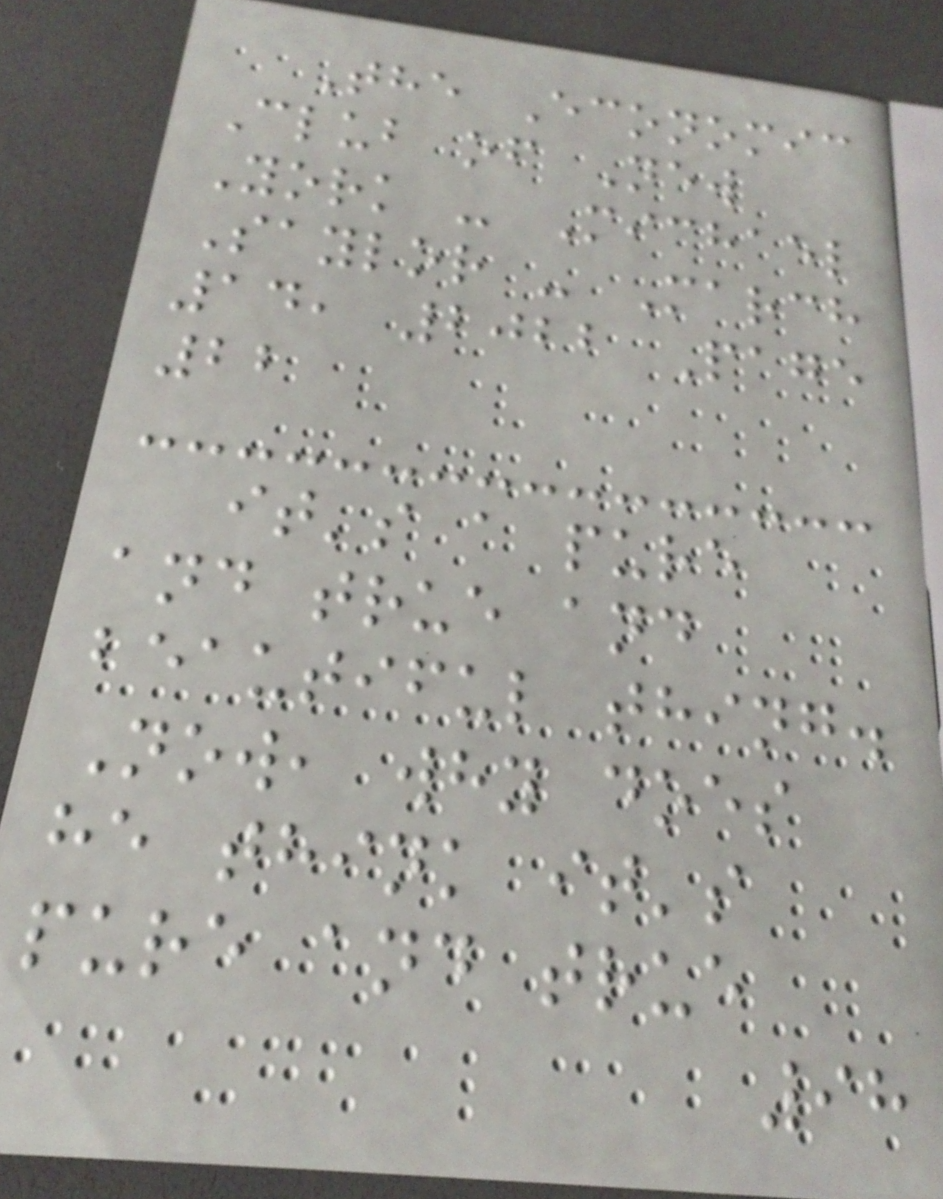The Economic
Club of New
York - Michael
Saylor - March
14, 2022 Page
22
it's a pure
and true and
beautiful thing.
Now, why does
he think it's
pure and true
98
